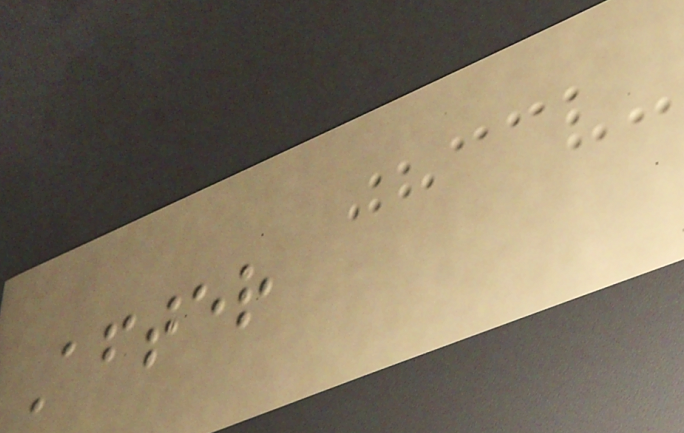After
